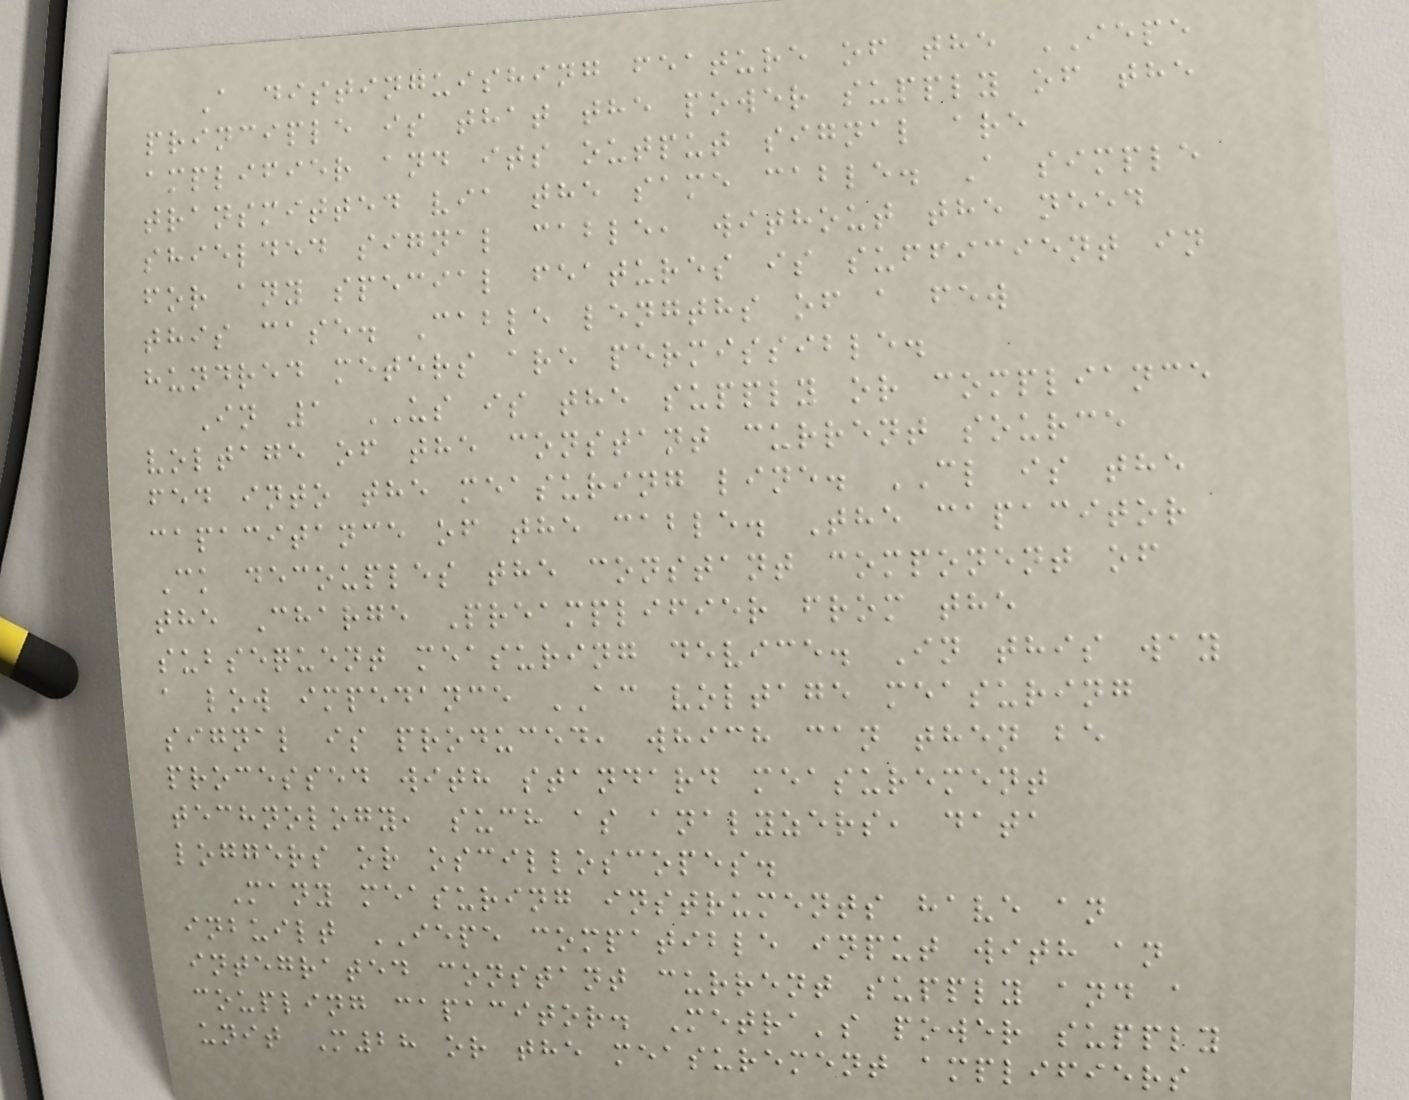A distinguishing feature of the IEPE
principle is that the power supply of the
amplifier and its output signal are
transmitted via the same cable. A simple
shielded signal cable, without the need
for any special features is sufficient in
this case. Cable lengths of a few
hundred meters are permissible.
In 1 US is the supply or compliance
voltage of the constant current source
fed into the measuring line. CL is the
capacitance of the cable. The capacitor
Ck decouples the constant component of
the Charge Preamplifier from the
subsequent measuring device. In this way
a low impedance AC voltage measuring
signal is produced, which can then be
processed with standard measurement
technology, such as analyzers, data
loggers or oscilloscopes.
Many measuring instruments have an
inbuilt IEPE compatible input with an
integrated constant current supply and a
coupling capacitor. Metra's power supply
unit M28 or the measurement amplifiers
